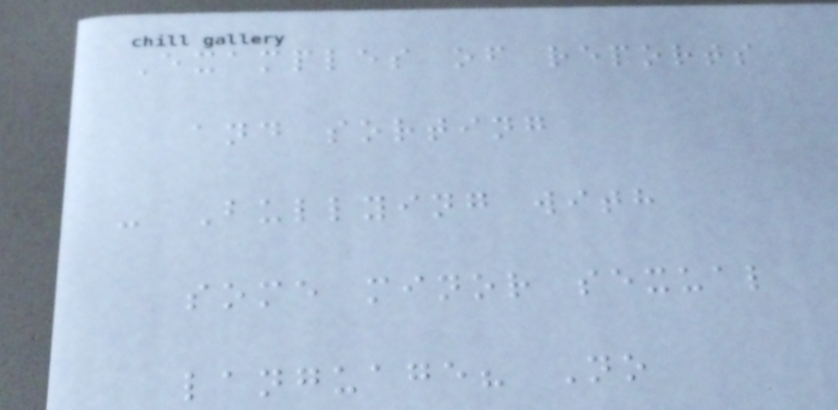Examples of reports
and sorting
- Bullying with
some minor sexual
language? No
